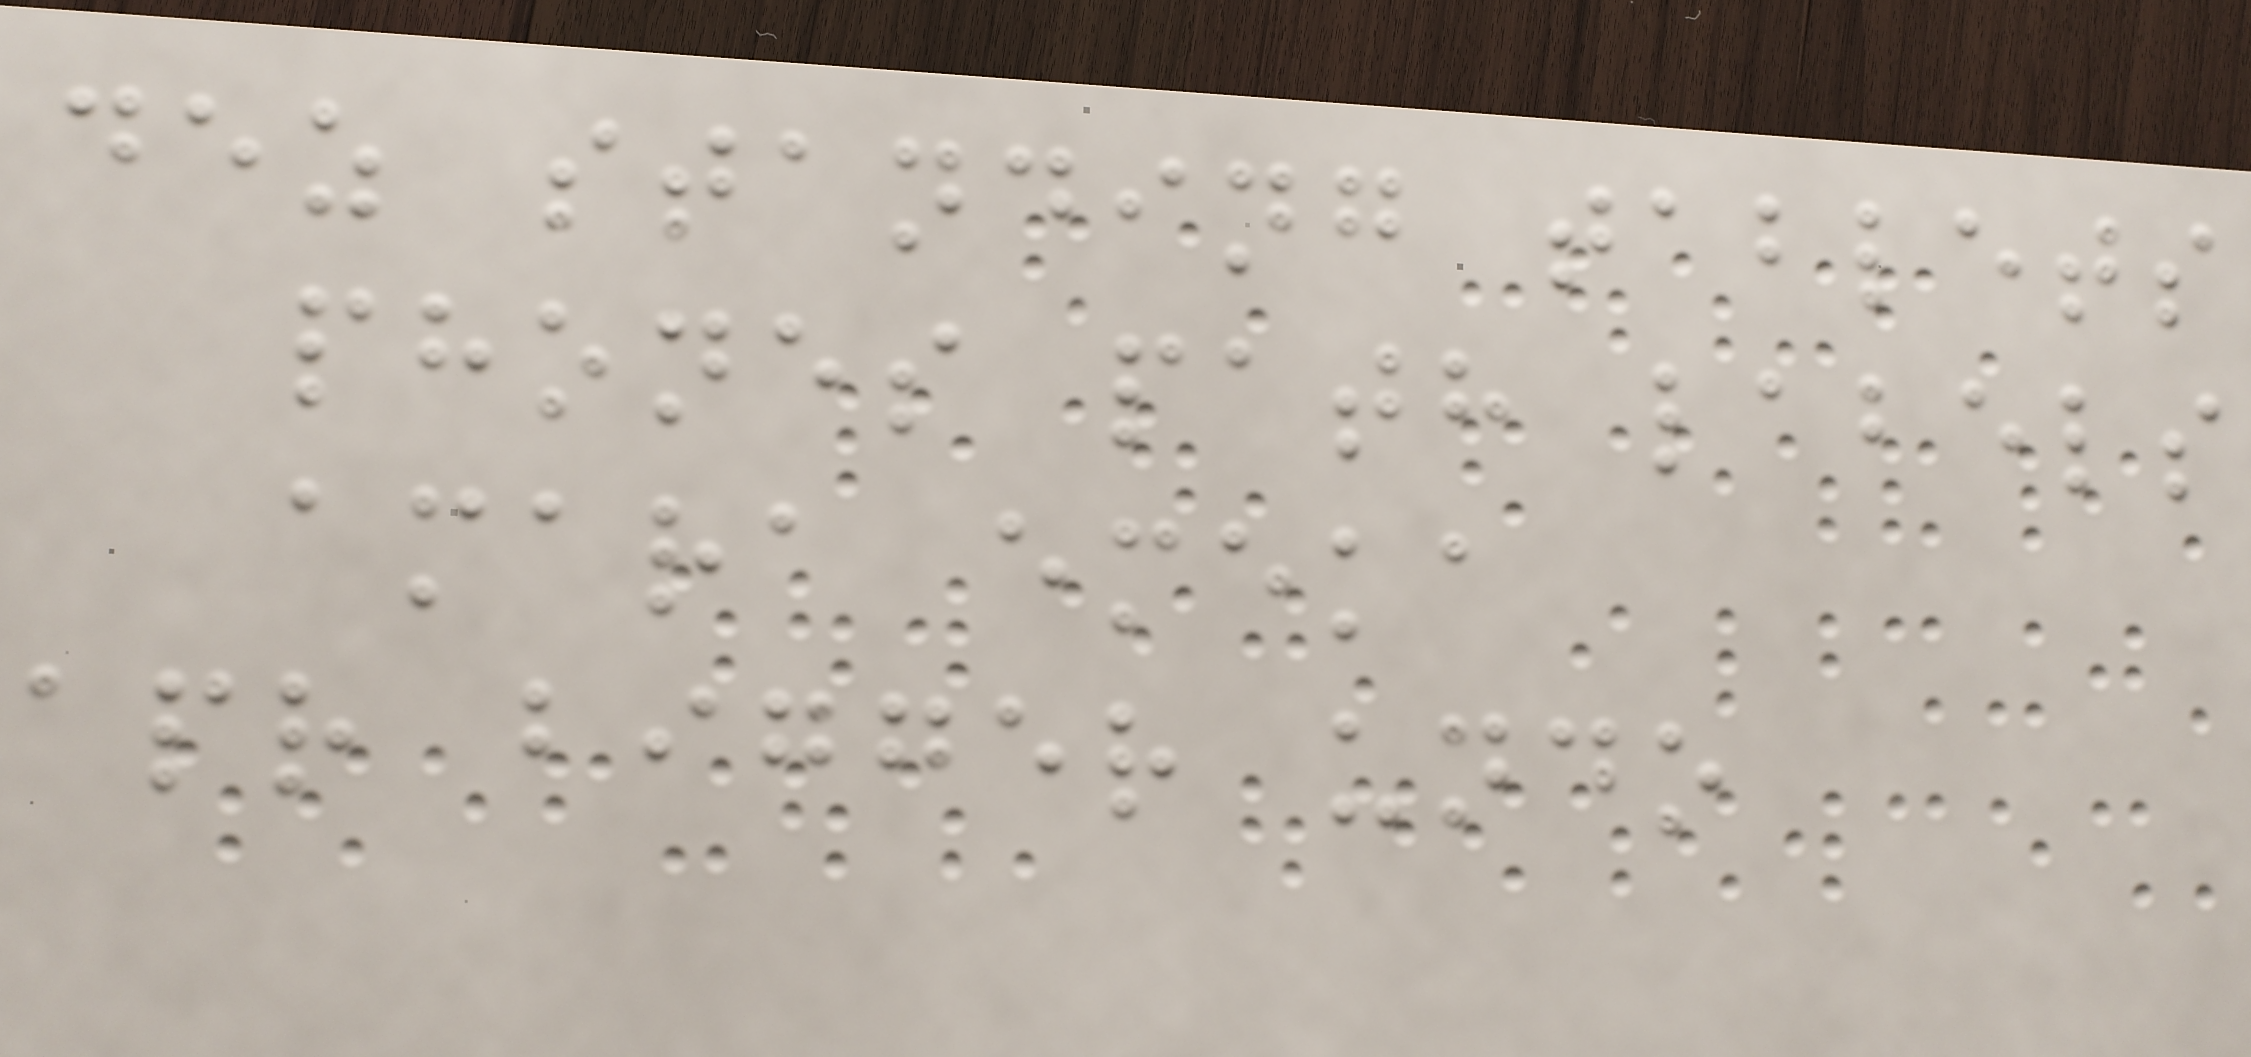dez standing tablets
phones path labels
amara emeka
apr bigger undo
